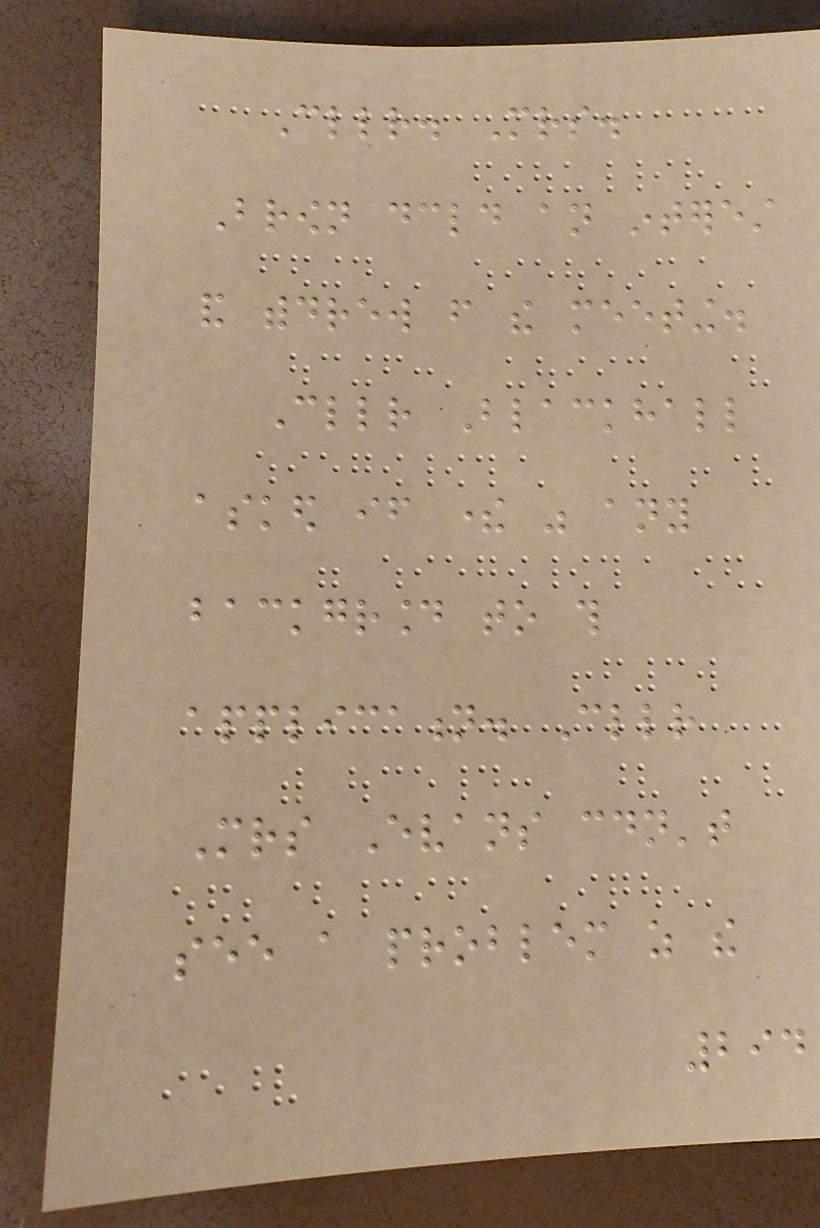Cllr. Mrs.
Brown declared an interest
and withdrew from the meeting.
Cllr Blackhall
asked if there was any
background to this
application. Cllr
Mrs Evans couldn't
see a problem as the
294
